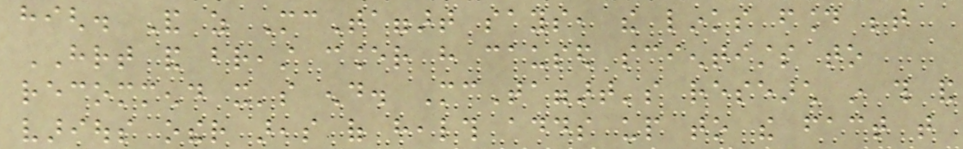high. And as McTaggart says, the links found between
HRT and breast cancer have caused scientists to
recommend it's end. McTaggart's research in this and
various other areas of health adds up to the fact that
